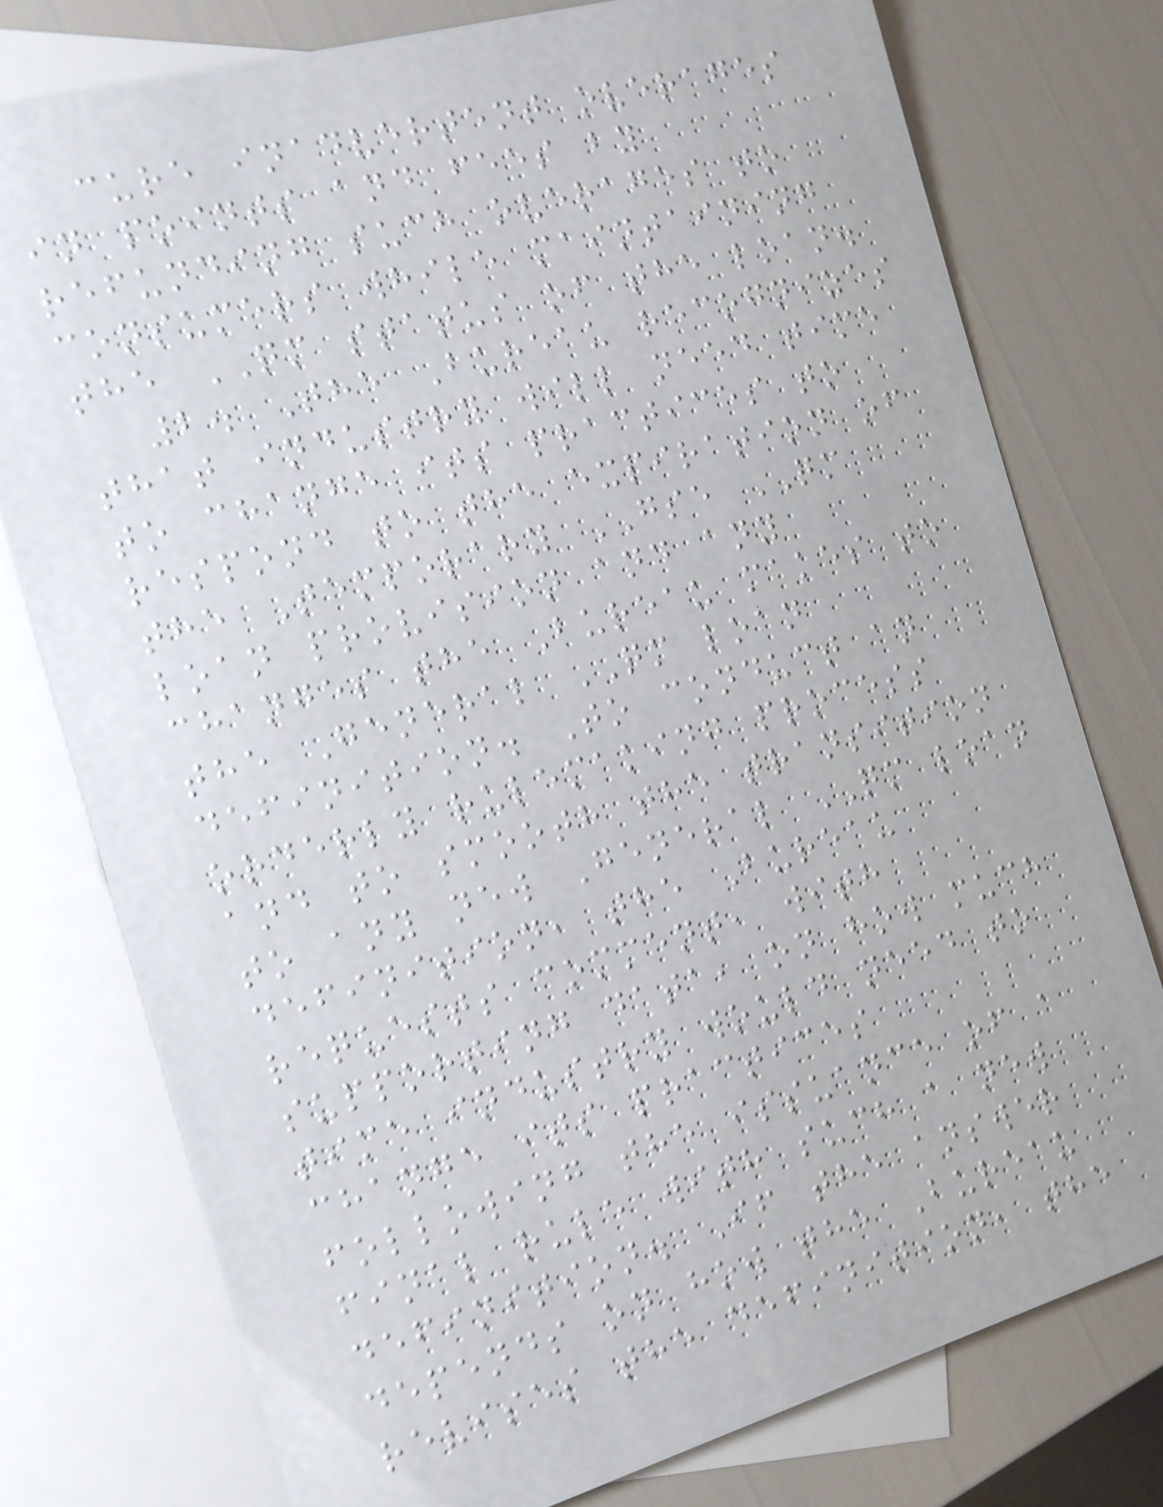cure inadvertent overages
in points and fees by
refunding such overages to
consumers while maintaining
the QM status of the loan.
2. The Bureau recognizes
that industry will need time
to change its practices to
respond to the expiration of
the Temporary GSE QM
loan provision and any
changes the Bureau makes to
the General QM loan
definition. To conduct an
orderly rulemaking process
and to smooth the transition
to any new General QM loan
definition, the Bureau
requests comment, with
supporting data, on how much
time industry would need to
change its practices
following the issuance of a
final rule with such a new
definition. If the answer
depends on how the Bureau
revises the definition, the
